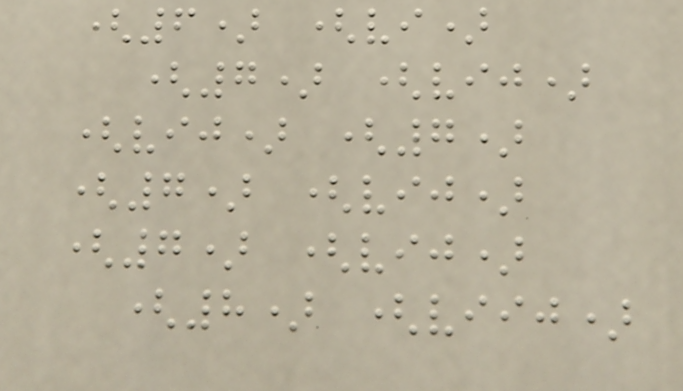(6) (vi)
(7) (vij)
(vij) (7)
(7) (vij)
(7) (vij)
(8) (viij)
